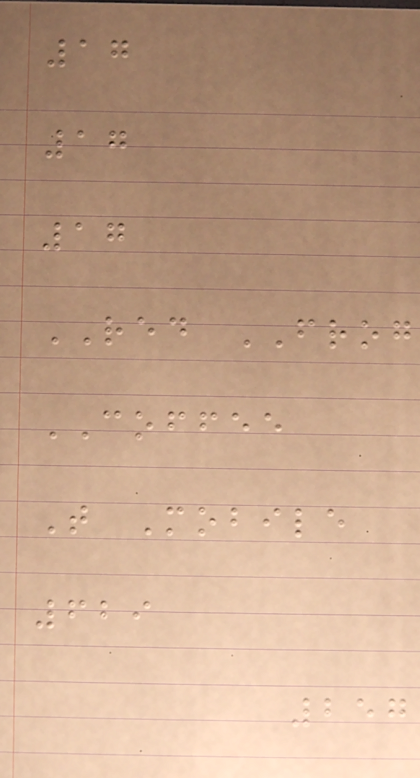17
17
17
RED FROG
COFFEE
T Mobile
629
257
